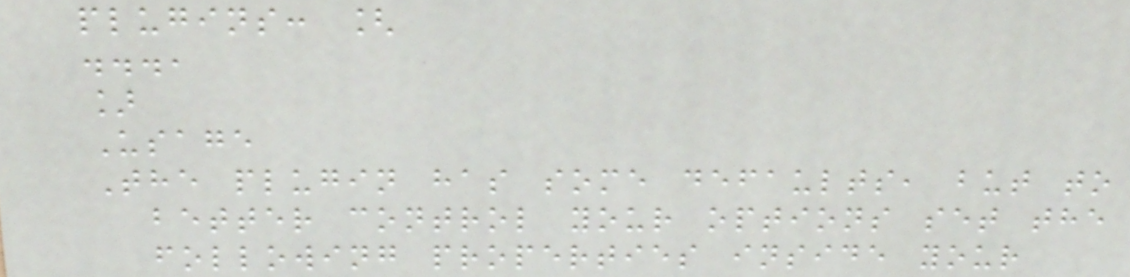plugins: [
...,
]
Usage
The plugin has some defaults, but to
better control your options set the
following properties inside your
